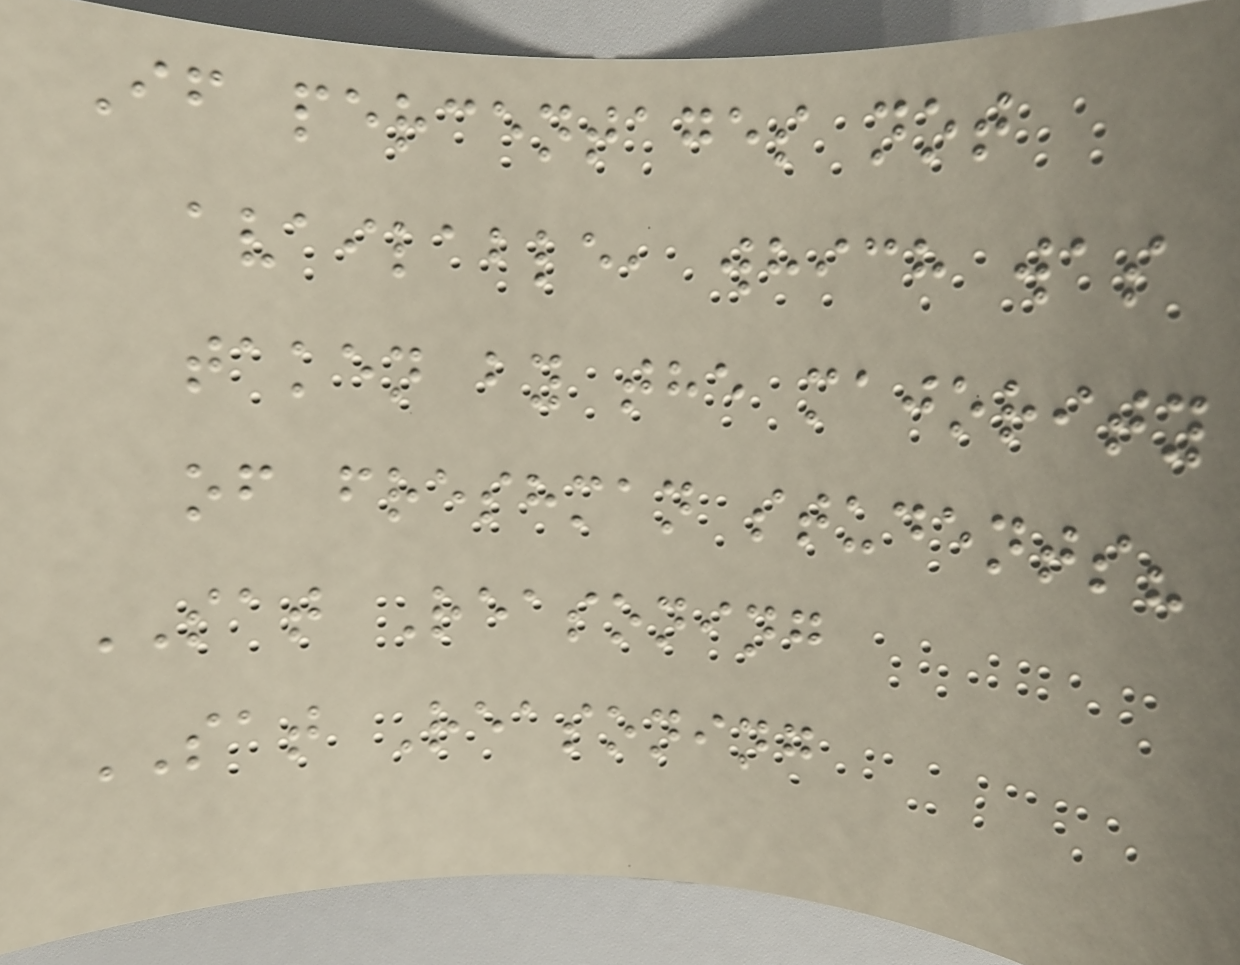If percentages not
available, which was
taken by the majority
of freshman students?
SAT Reasoning
SAT Reasoning
